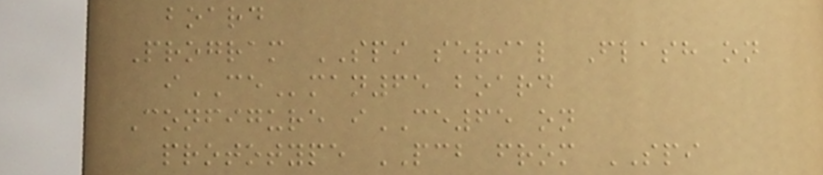board
Program SPI serial Flash on
iCEman65 board
Configure iCE65 on
prototype PCB from SPI
